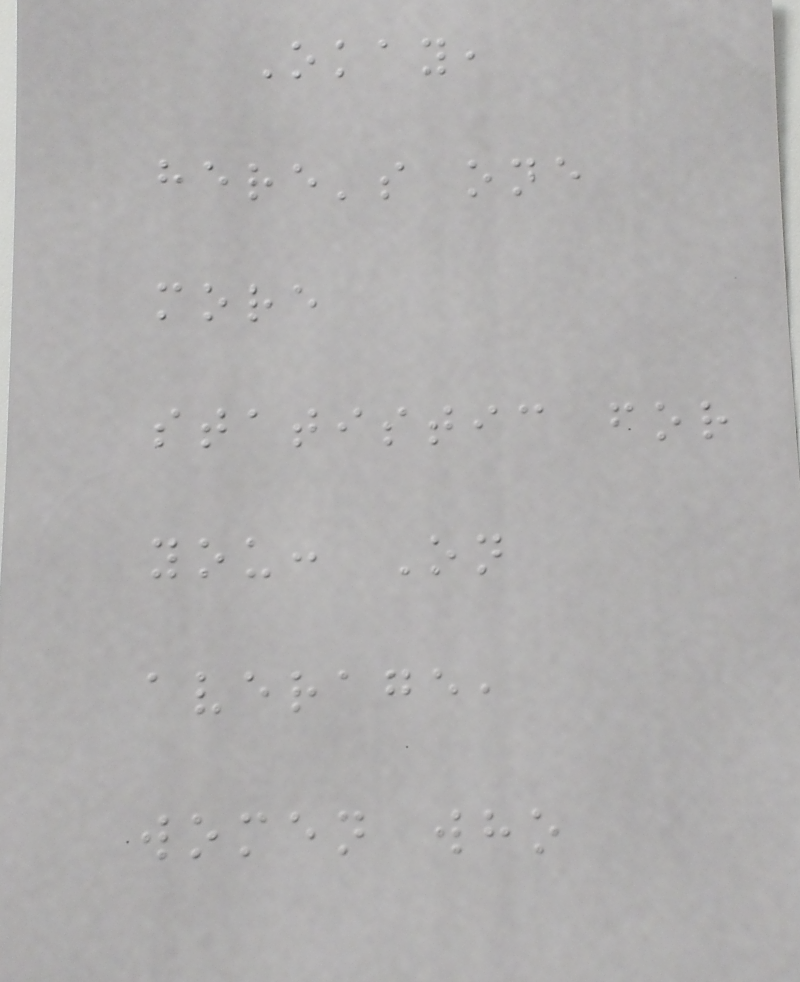Okay,
here's one
more
statistic for
you: On
average,
women who
